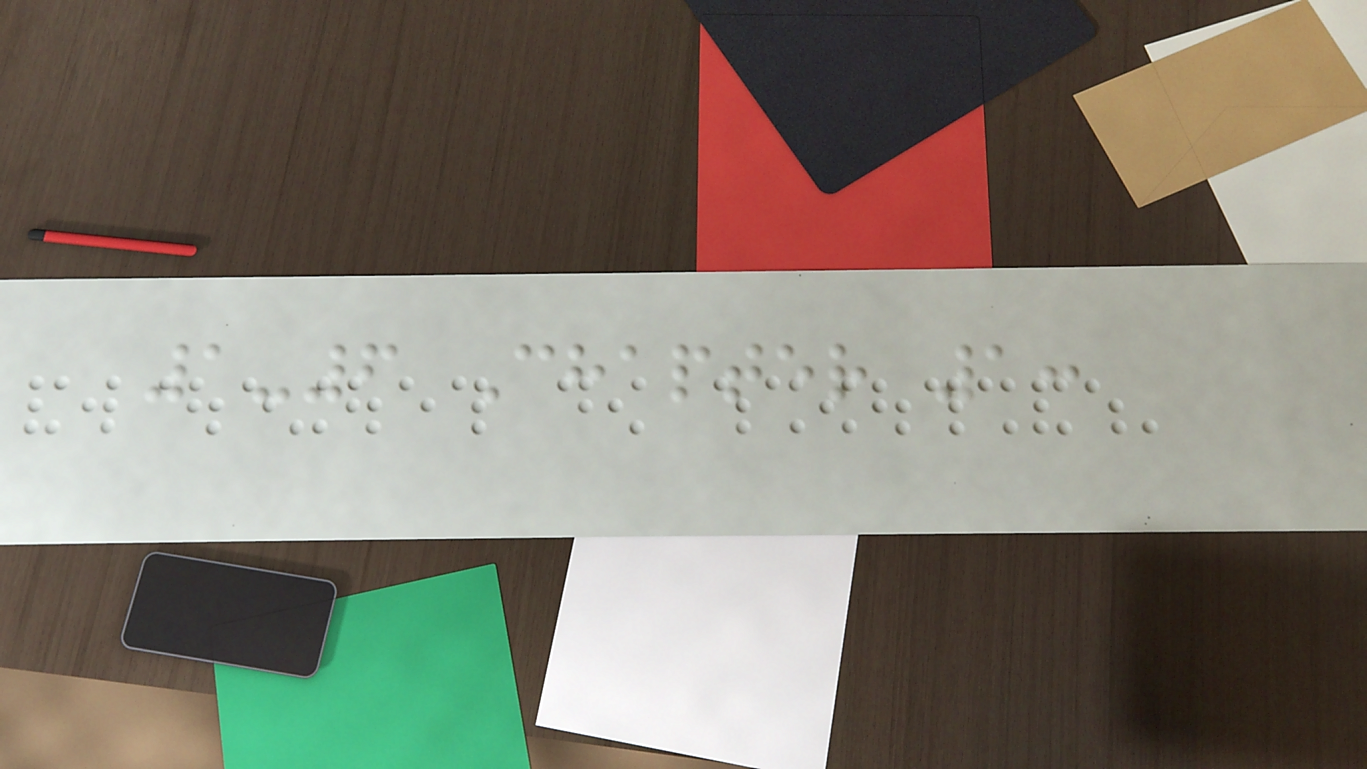1-6 Chapter 1:
